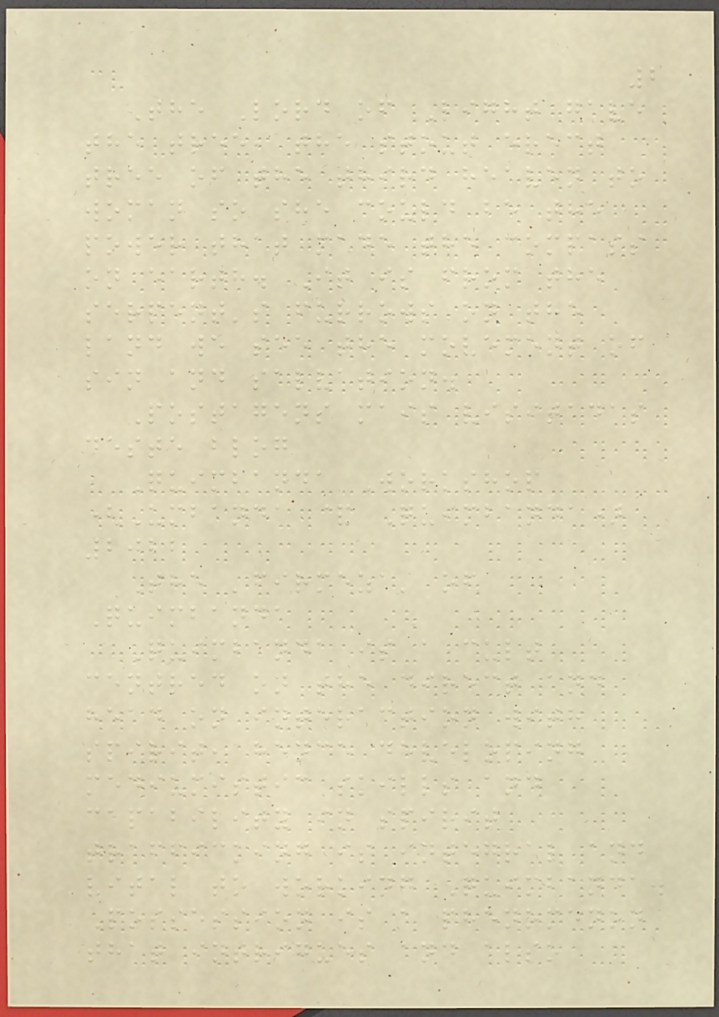2
The Lord of Light gave
the tree, the stout erect
tree of the third heaven to
woman so she could be the
power that made the compass
on earth. It is from the
serpent's furrows on the
land we see the movement of
sin and salvation.
Postagens mais visitadas
deste blog
Quimbanda Workshop
(Umbanda & Quimbanda)
2022
The 'firmeza' of
Quimbanda
Quimbanda is a cult
centred on the direct and
head on interaction with
spirit, hence developing
mediumistic skills and
capability in spirit
trafficking is integral and
vital to working Quimbanda.
Possession is a phenomenon
that intrigues and also
